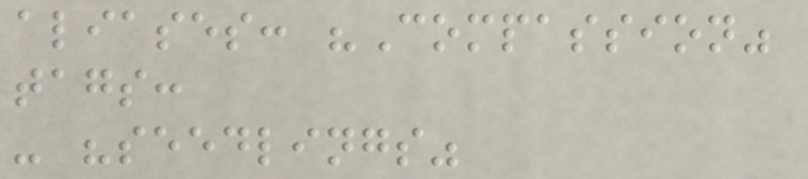aliases: "Compassion"
tags:
- "seedlings"
